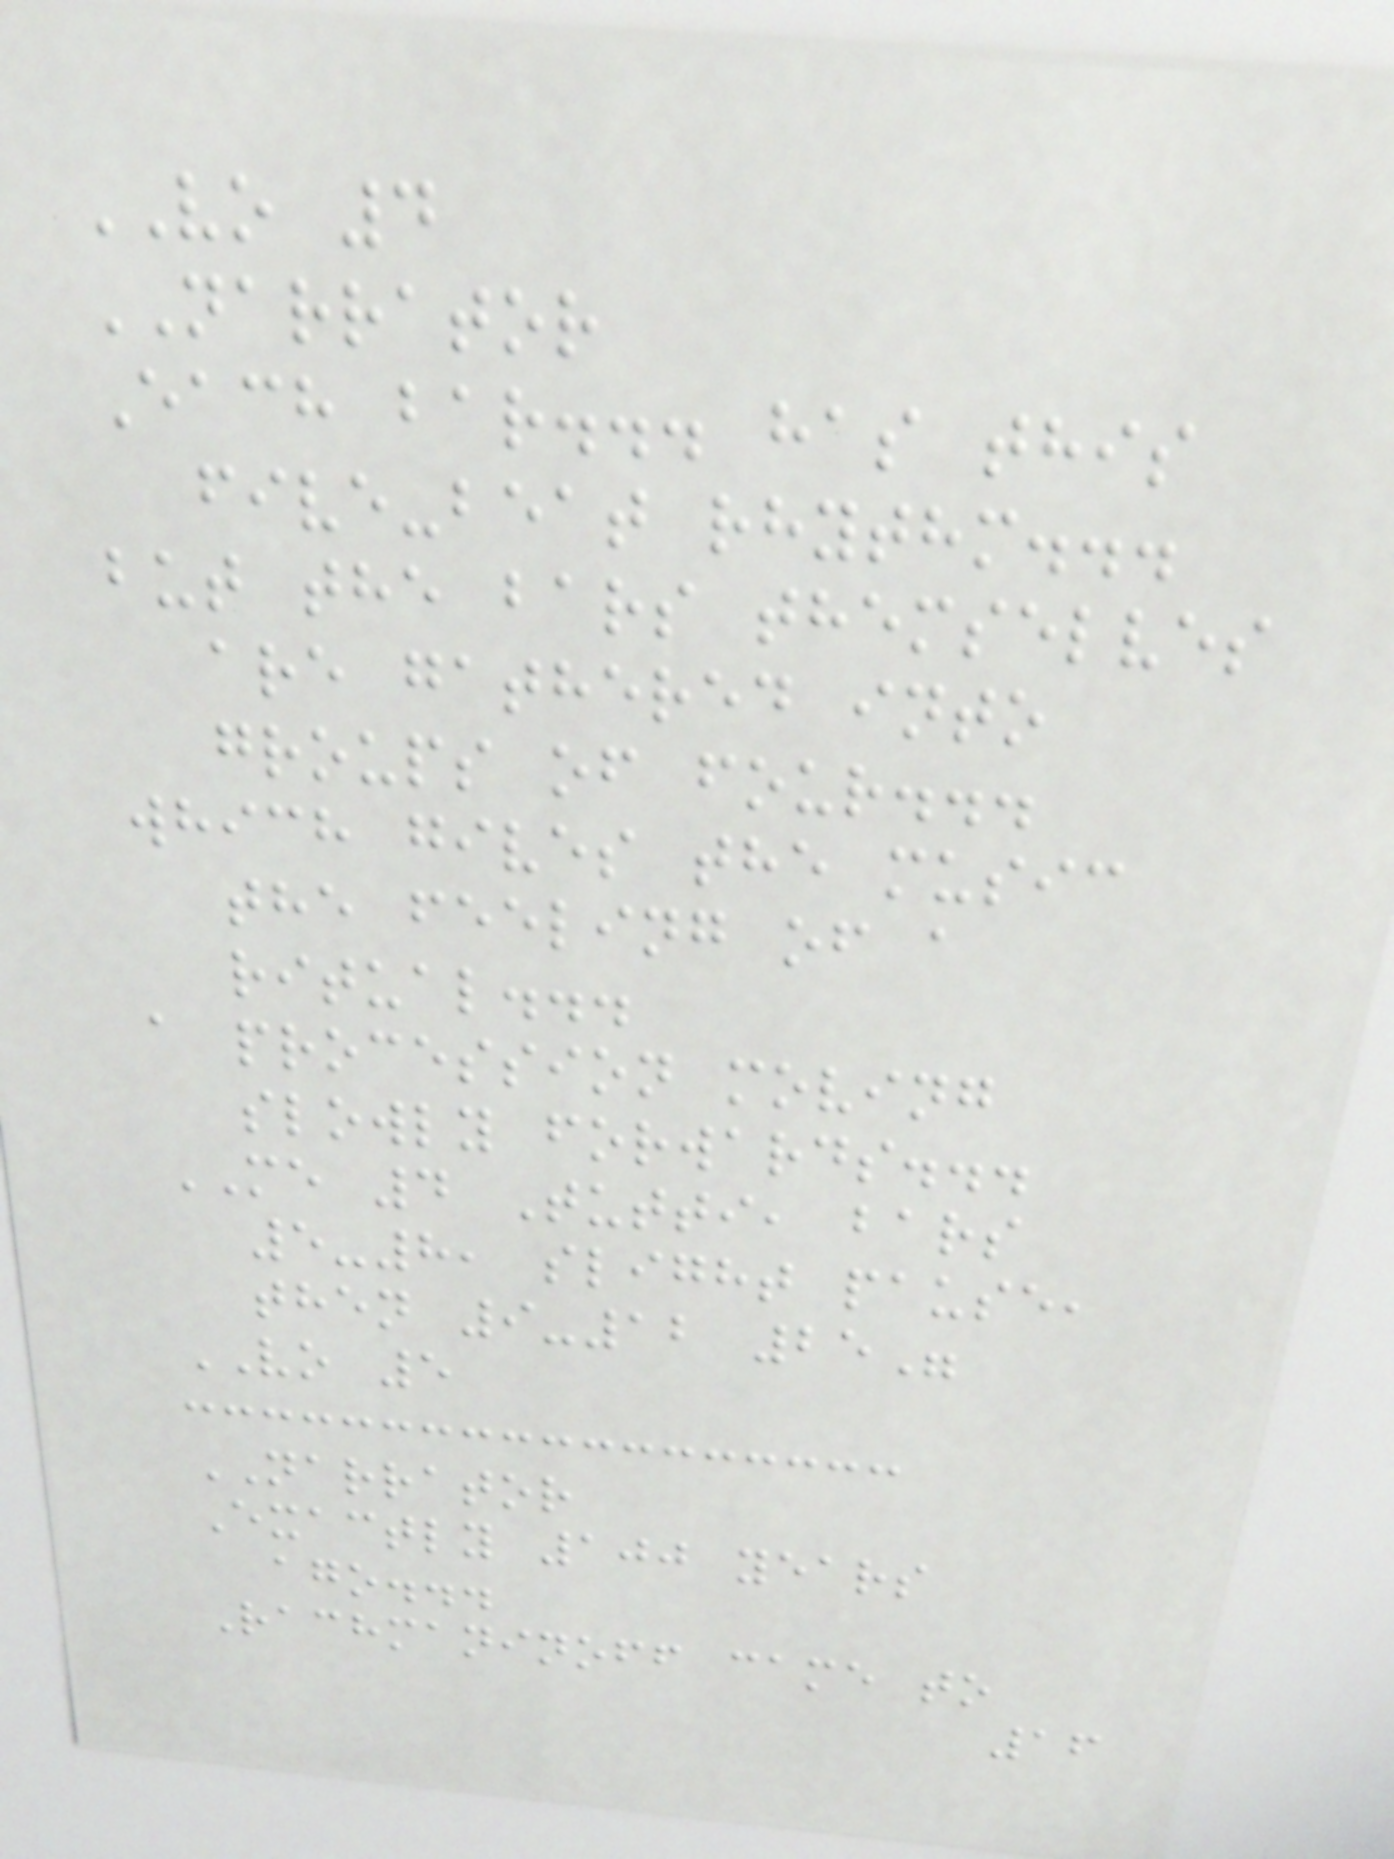VO 4
NARRATOR
Each bar... has this
five-beat rhythm...
but the bars themselves
are gathered into
groups of four...
which gives the music
the feeling of a
ritual...
a procession moving
slowly forwards...
ME 4 Tutti, bars
5-8, slight pause,
then 9-12 25"
VO 5
NARRATOR
Exactly 100 years
ago...
Rachmaninoff came to
16
